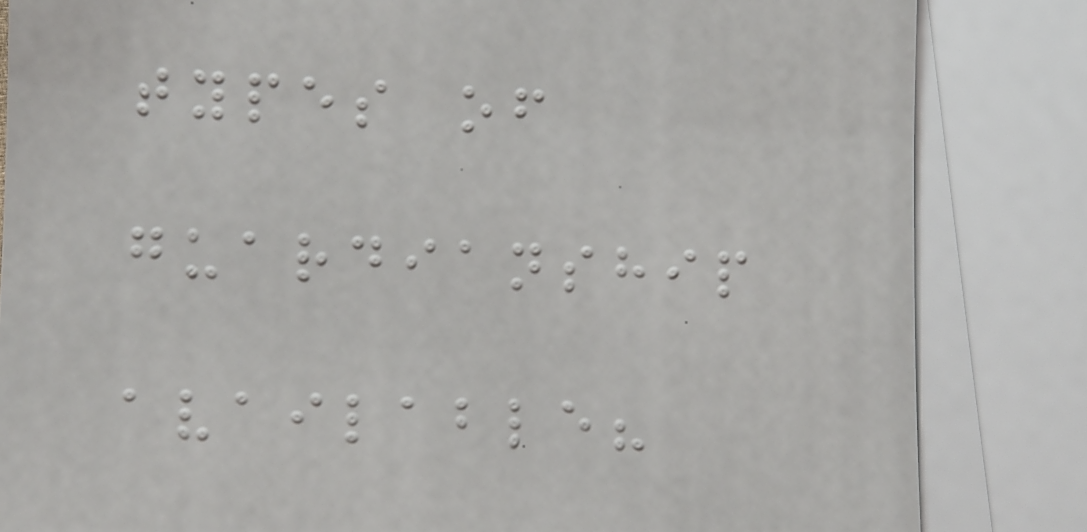types of
guardianship
available?
